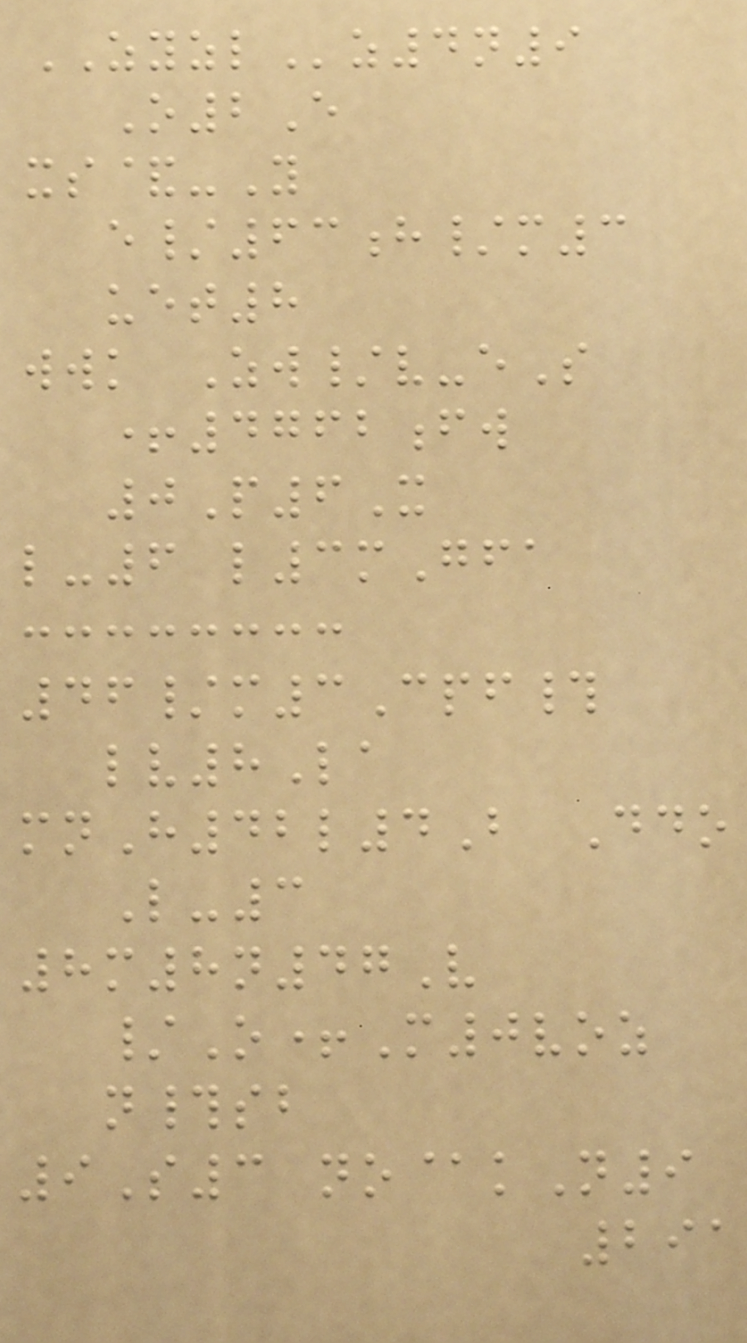ZYZLz4n9
O2E
xs&-Y
e/63h/m3
uet8
wwk Zw/v-eS
+4762fw
0P6X
l-6 l3mGfa
46/m3Cpf#
lv8La
mnH42l4B Ddo
L-3
8m8n47V
/O+M0voz
n#sb
9S3 no@kN9
291
